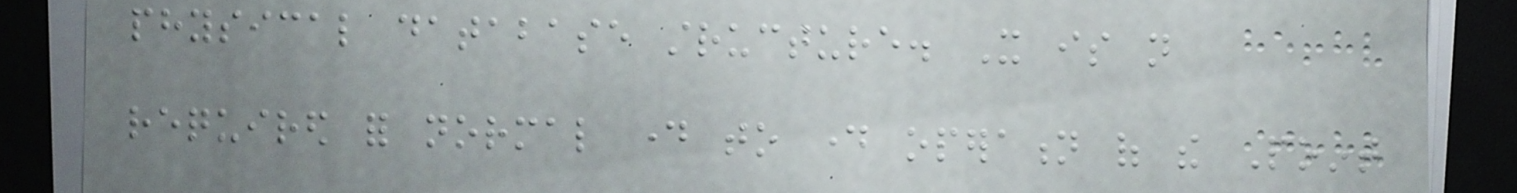physical database structure. It is not
required for normal day to day operation of the Point
